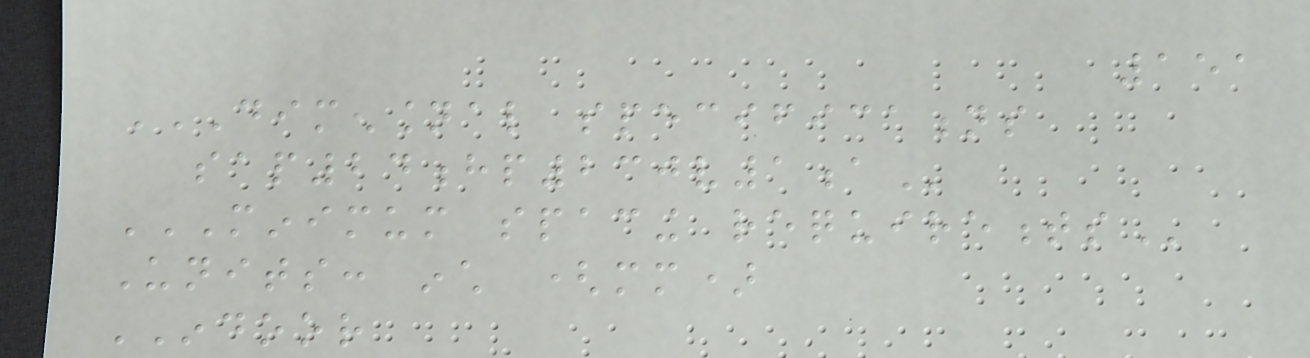151
DIMENSIONAL SPECIFICATIONS
SAP24HP230V1A
MINIMUM SPACING REQUIREMENTS
Units: inch (mm)
INDOOR
